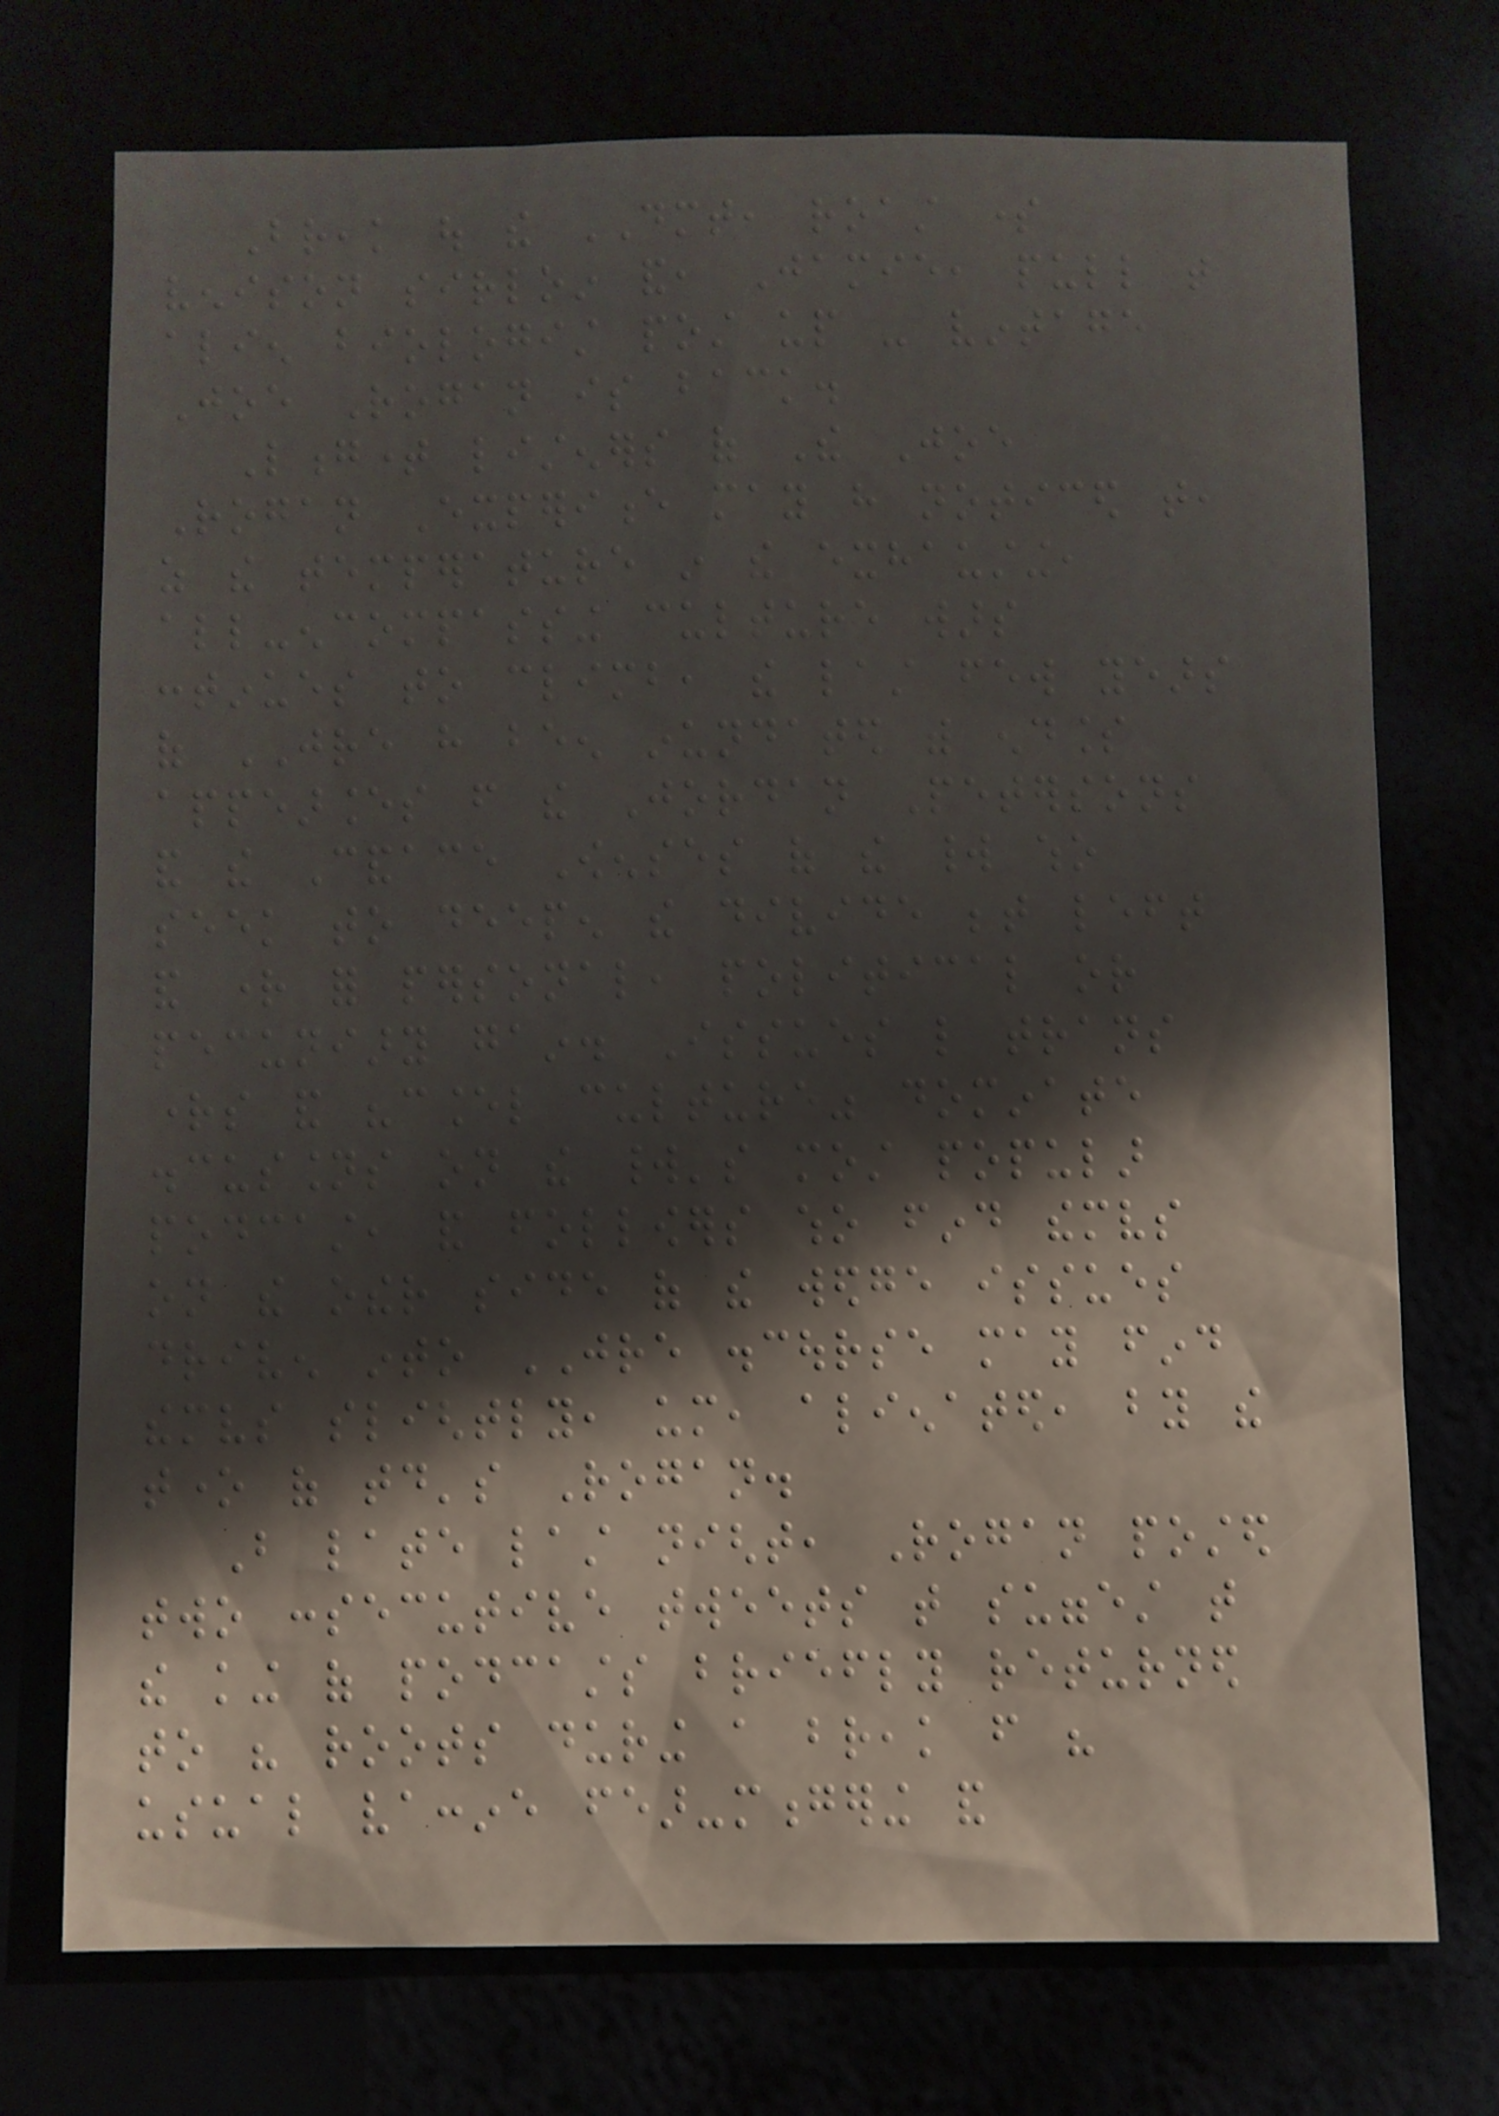Break out the DMT, roast some
venison sirloin and, Jamie, pull that
alien biologist post up - vintage
Joe Rogan is back.
Longtime listeners of The Joe
Rogan Experience may have noticed that,
as the temperature in the exhausting,
all-encompassing culture wars
continues to climb, the last few years
of JRE have been inundated with endless
appearances from the Jordan Petersons
and the Candace Owenses of the world who
seek to deepen the divide between left
and right for personal, political or
pecuniary gain. Issues like trans
rights and "cancel culture" dominate
discussions on the world's most popular
podcast, and followers who find themselves
on the other side of the wedge issues
driven into JRE discourse may find
themselves slightly, um, alienated, by the
tone of today's Rogan.
But late last night, Rogan posted
two consecutive tweets that suggest that
the king of podcasts briefly returned
to his roots during a break from his
usual vaccine fear-mongering and
